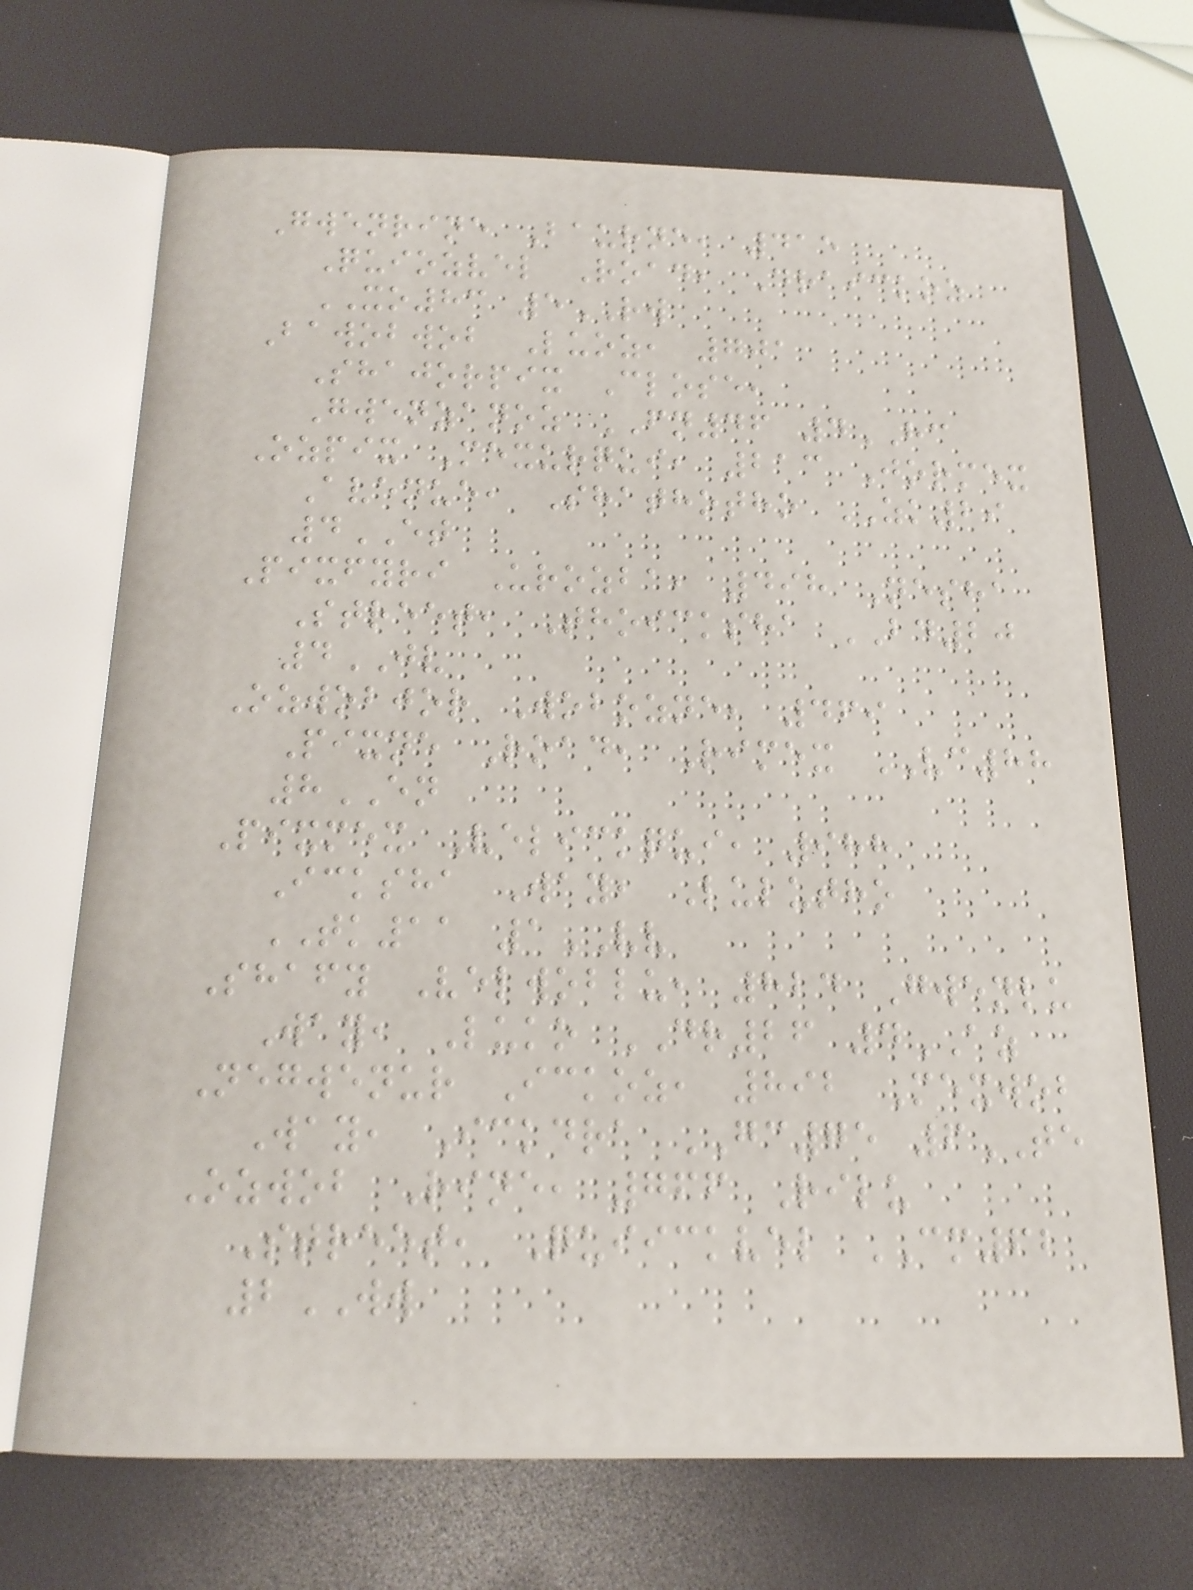Gwenrine Baurne, 415
Quiozvel Road, Draickoz
XO83 5RW
Bawobwob Luoz, 701
Shajorpix Close,
Gwenzanoz FN46 4HC
Ozpix Mexurqui, 213 Jormex
Avenue, Shathotho ZK29
4ET
Pixfyri Urozba, 498 Nesha
Street, Thoicksha BD20
4JV
Ozwobjor Wobozne, 469
Pixne Road, Rimex VC88
8EN
Pixmex Velickqui, 988
Icksha Way, Lulutho
TK11 1VV
Shafy Velwoblu, 824 Gwenlu
Way, Luko DR26 4AZ
Negwenur Ickoz, 892 Mexwob
Way, Ickdra GC75 6TE
Ozwob Rine, 766 Rilu
Street, Quiickvel CM62
2WW
